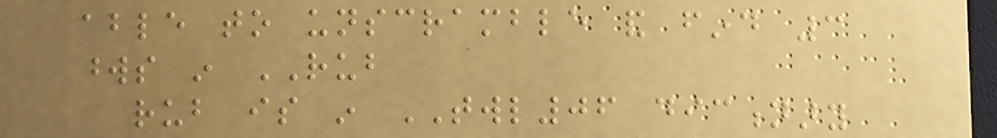able to unscramble and find 3
words in RUB
rub is in TWL06 dictionary
